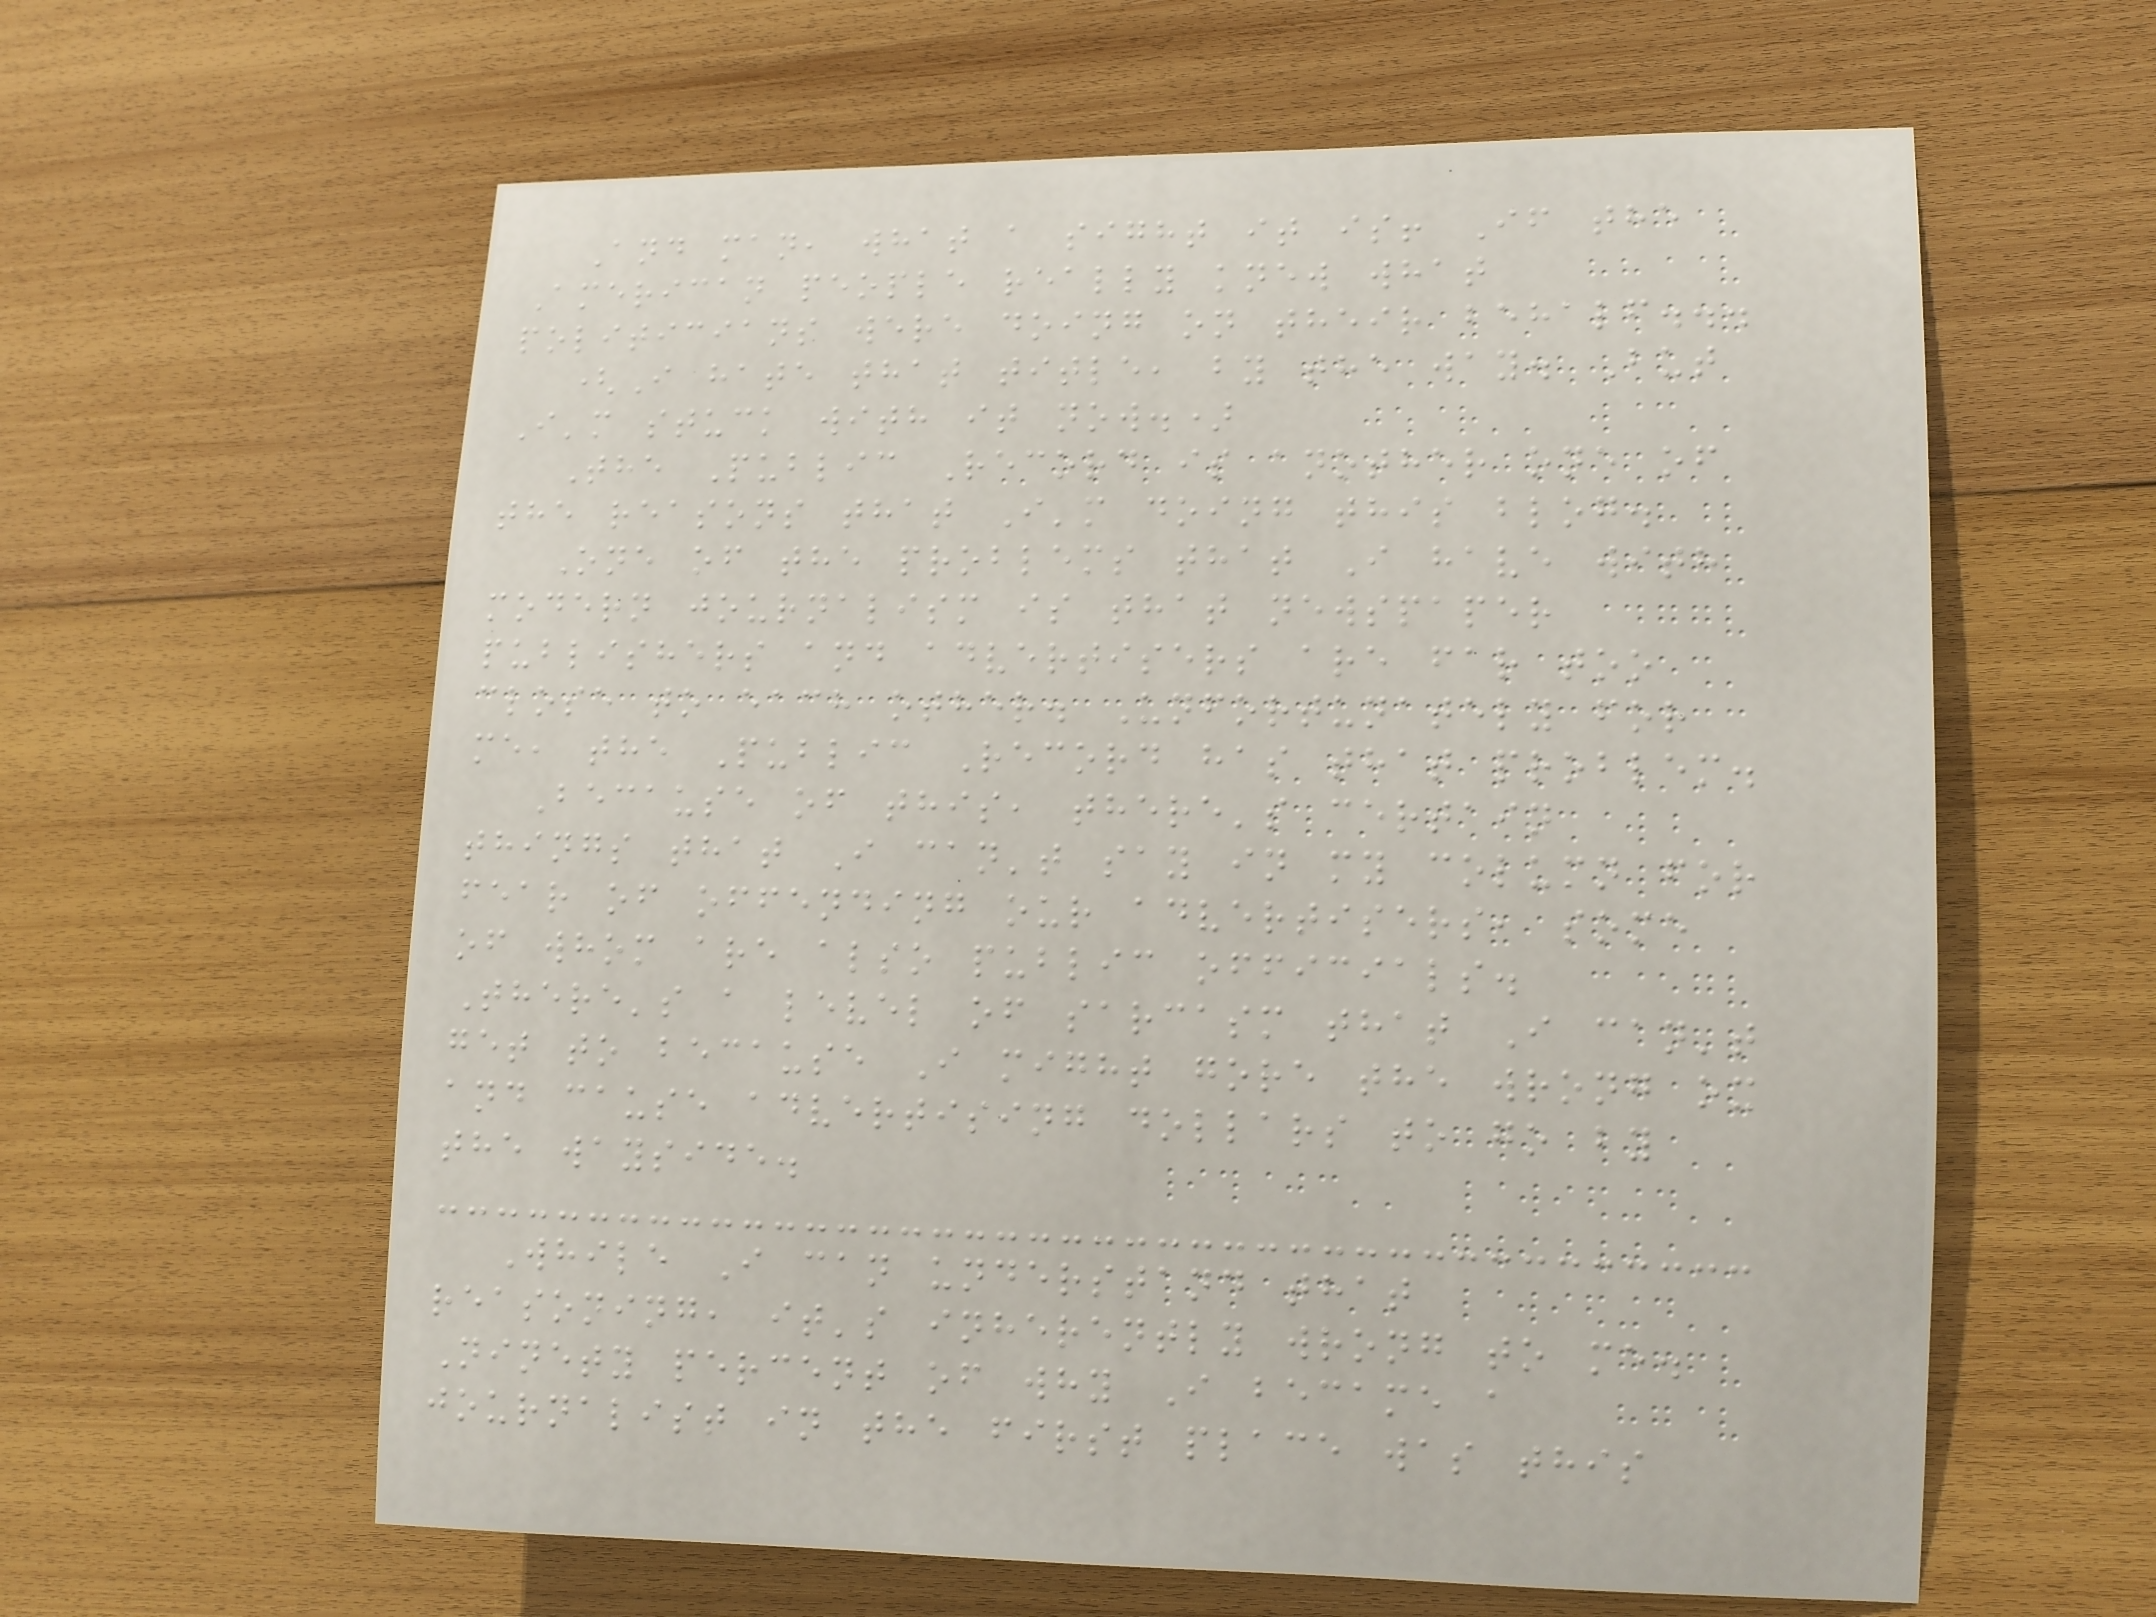And man, what a sight it is! If the
American people really knew what
politicians were doing on their behalf...
(I hate that title, by the way. But
I'm stuck with it now.)
The Public Record is another one of
the reasons that I'm doing this blog.
One of the problems that I have with
modern journalism is that newspaper
publishers and advertisers are far too
close to each other. Unfortunately for
me, the Public Record has that problem.
Because of this, there's certain
things that I can't say in my column for
fear of offending our advertisers, some
of whom are also public officials.
There's a level of sarcasm that I can't
get to because I might gore the wrong ox
and cause advertising dollars to go by
the wayside.
While I can understand that
reasoning, it's inherently wrong to me.
Ninety percent of why I became a
journalist in the first place was this
